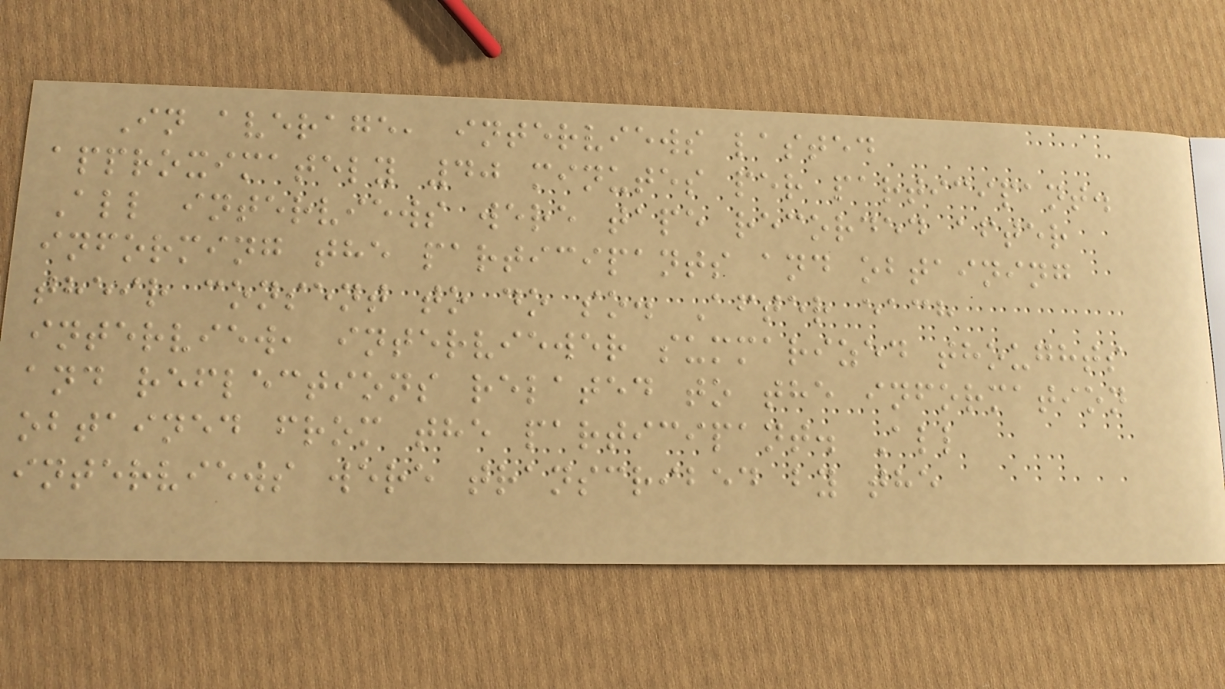In average, interviews lasted
approximately 40 minutes per participant.
All interviews were tape recorded after
informing the participants and obtaining
their consent to do so. After each
interview, interviewer summarized thoughts
and reflections related to the information
obtained from the participant. All
interviews were transcribed by the
